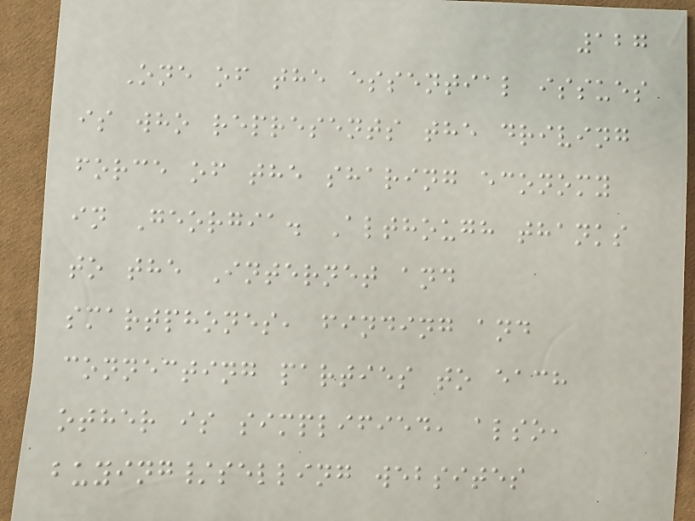127
One of the essential issues
is who represents the driving
force of the sharing economy
in Georgia. Although thanks
to the Internet and
smartphones, finding and
connecting parties to each
other is simplified, also,
buying/selling websites
